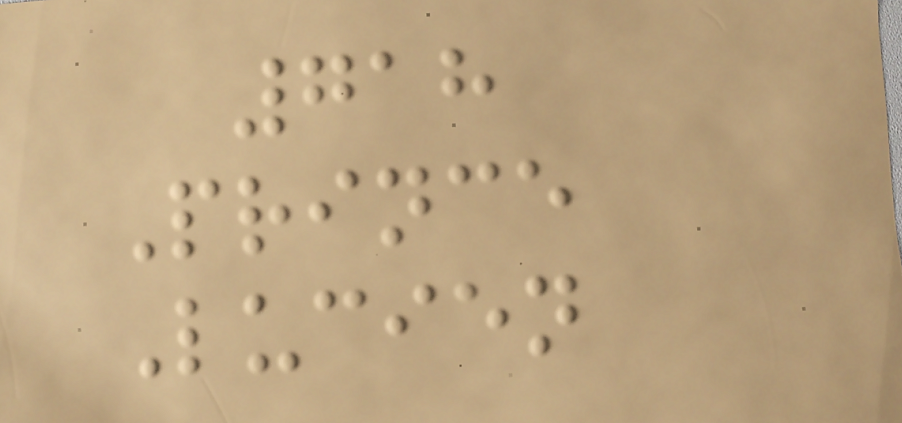718
Prince
Lucien
